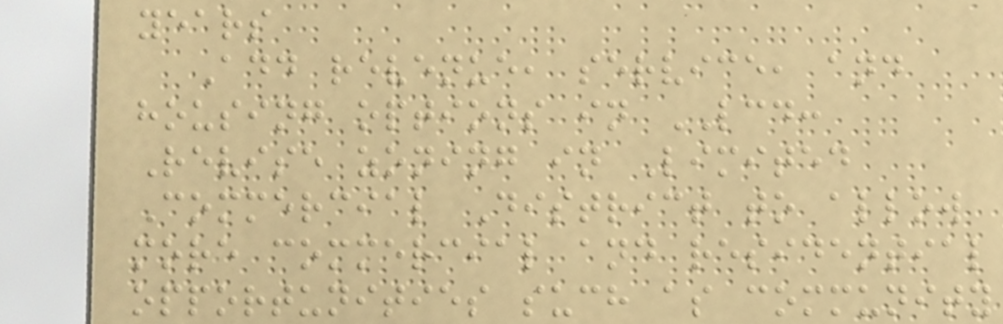years
Add revenue, service, and
housing options in LCD:
Revise zoning in Limited
Commercial District to allow
more commercial and residential
opportunities such as community
